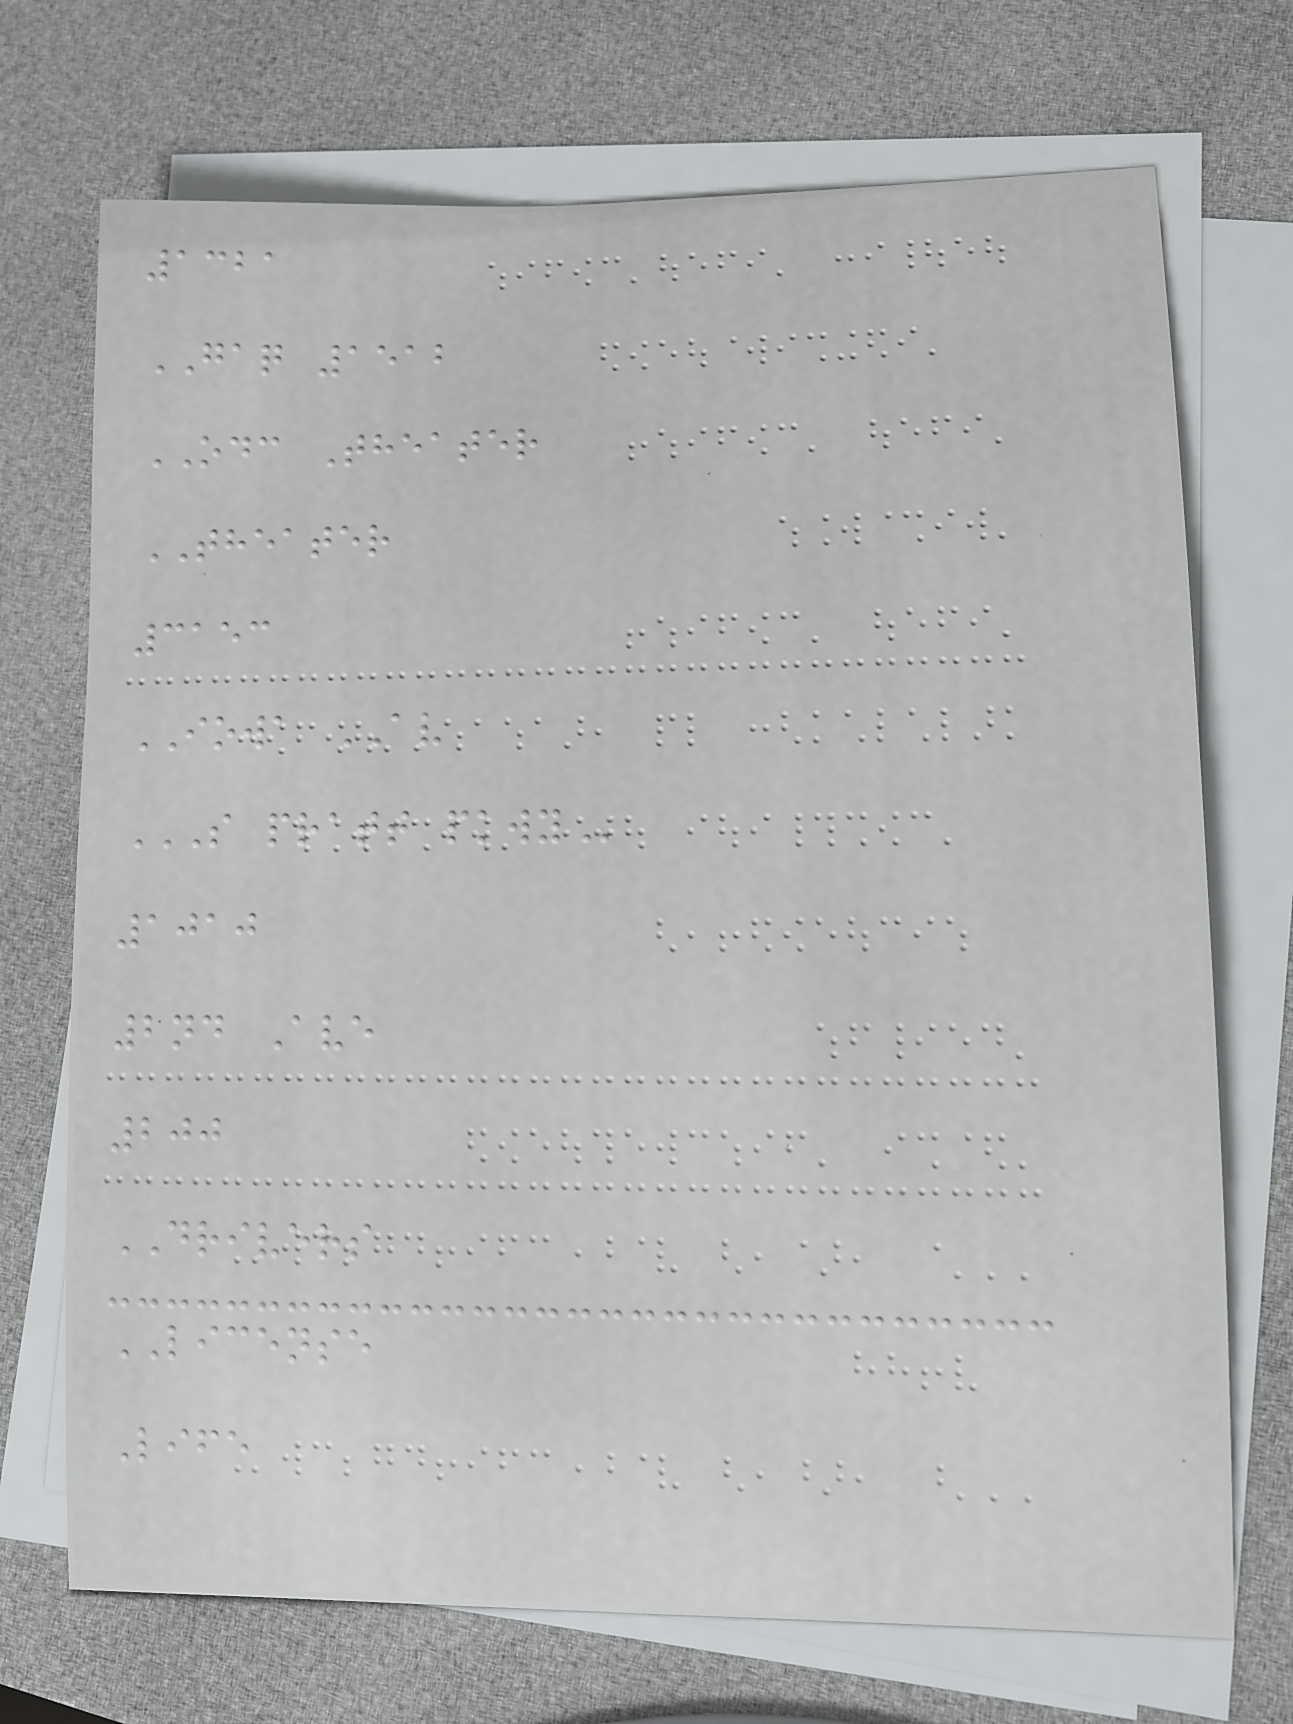1321
GAQ 1512
ODC Theater
THEATER
3153
IOWA AV
S PRATT PKWY
1010
2nd Ave
200
DRIVERS
LICENSE
Life
